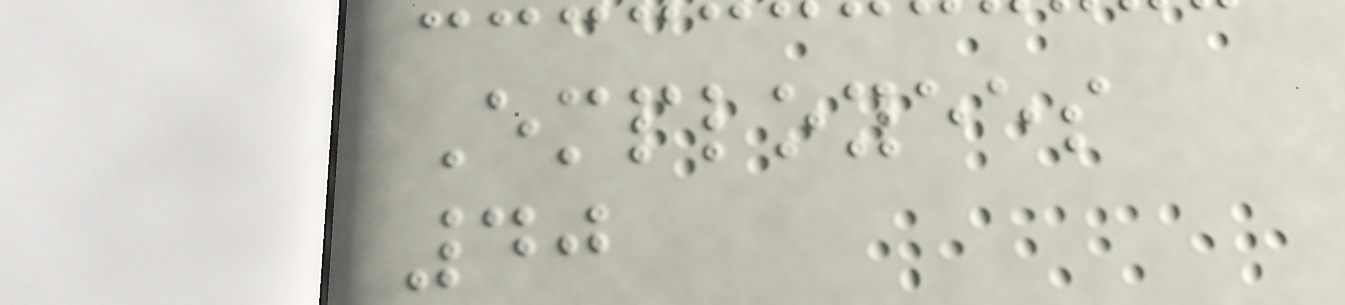Employees
40
